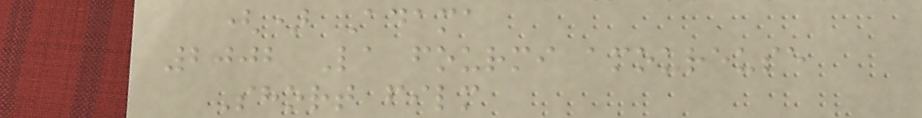() Adama
2002 La fourmi amoureuse
Short film
